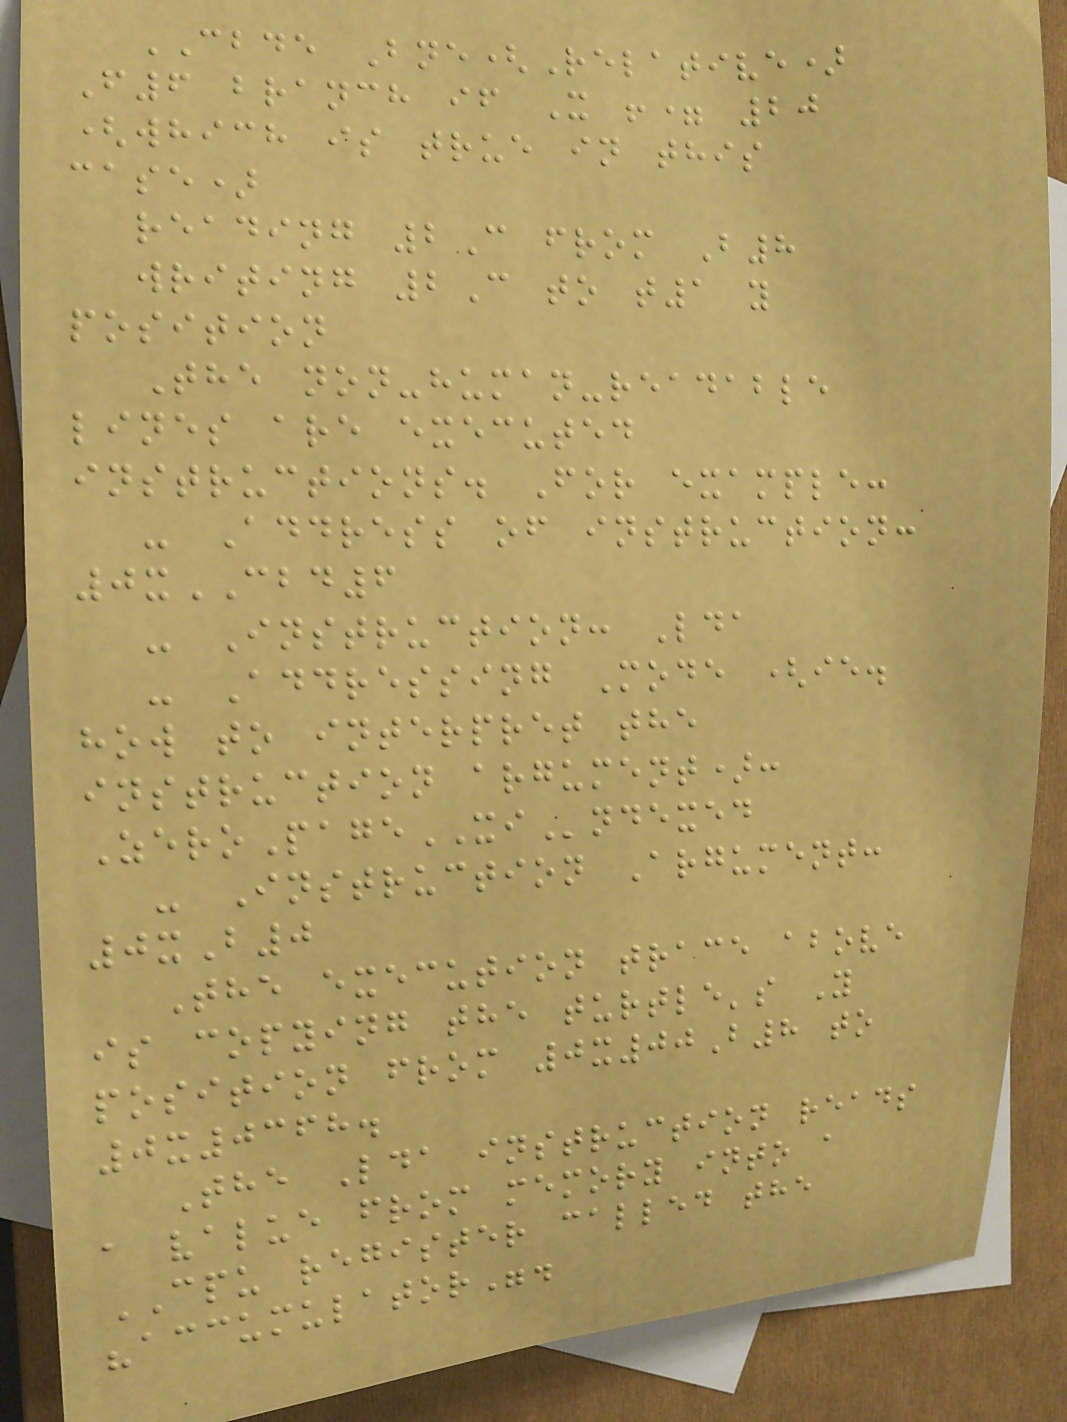CBDE Bne(Relative)
F6 branch if X != 20
(which is true in this
case)
reading 2C from B8
writing 2C to t1 y
position
The non-human-readable
lines are executed
instructions. For example:
- Address of instruction:
0xCBD6
- Instruction: Lda
- Addressing Mode (ie.
how to interpret the
instruction argument):
ZeroPageXIndexed
- Instruction Argument:
0xB0
The execution trace above
is copying the turtle's Y
position from 0x00B8 to
0x0368.
The Lda instruction reads
a value from memory into a
CPU register called the
"accumulator".
